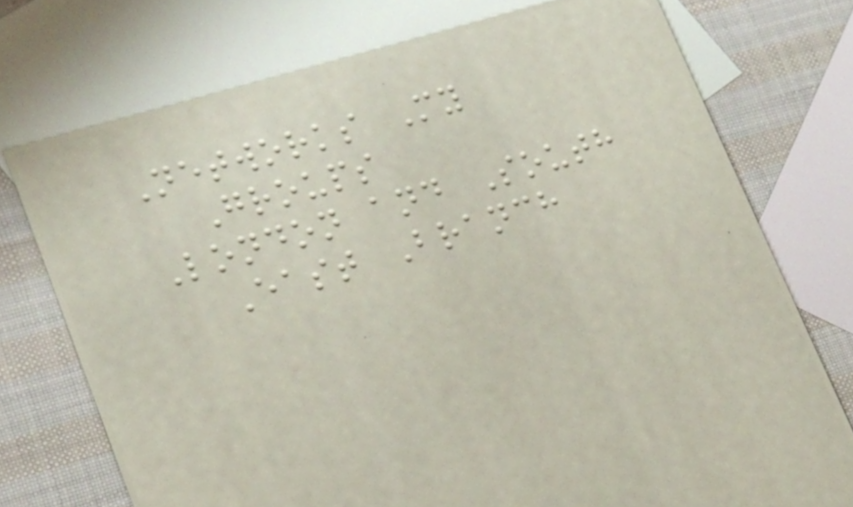Networks My
Groups
London and South
East Branch
